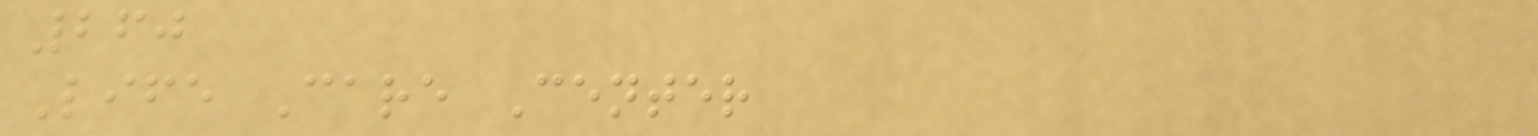260
Life Care Center
